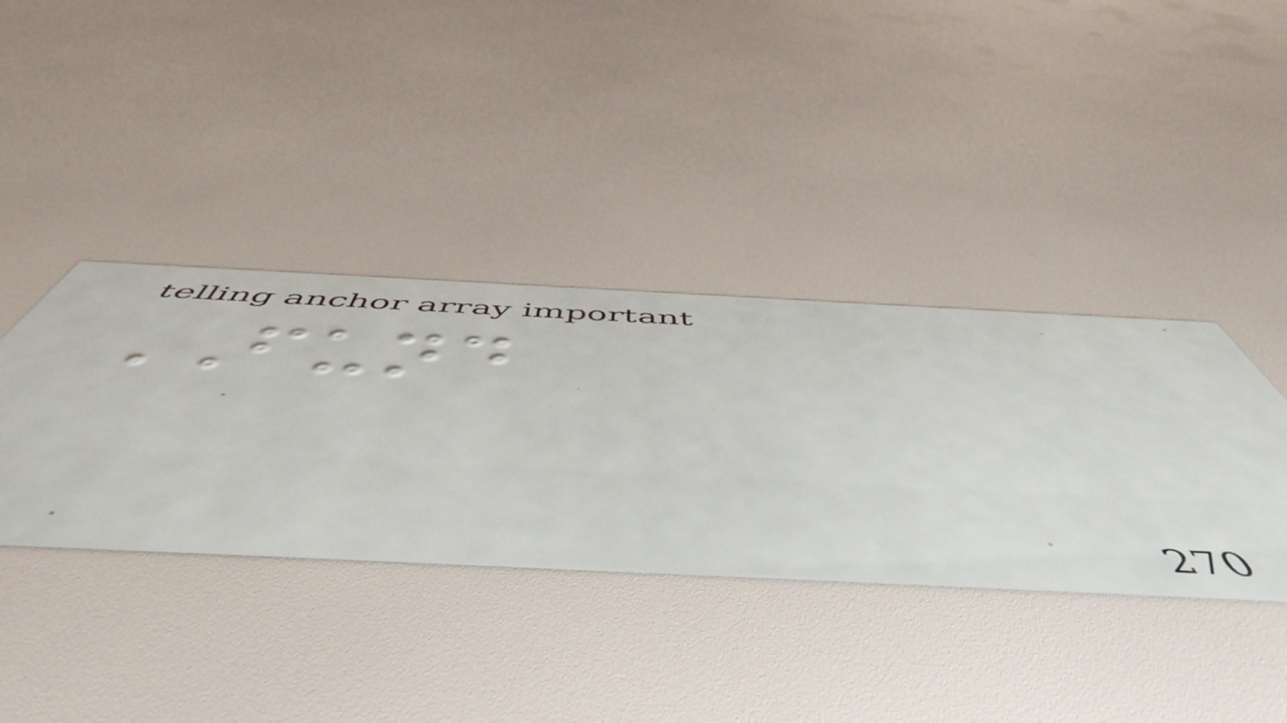FUND
